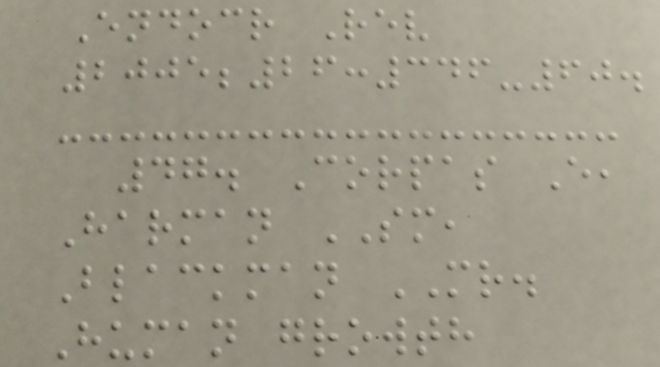Endocr Rev
2005;26:346-60.
47. Corpas E,
Harman SM,
Blackman MR.
Human growth
